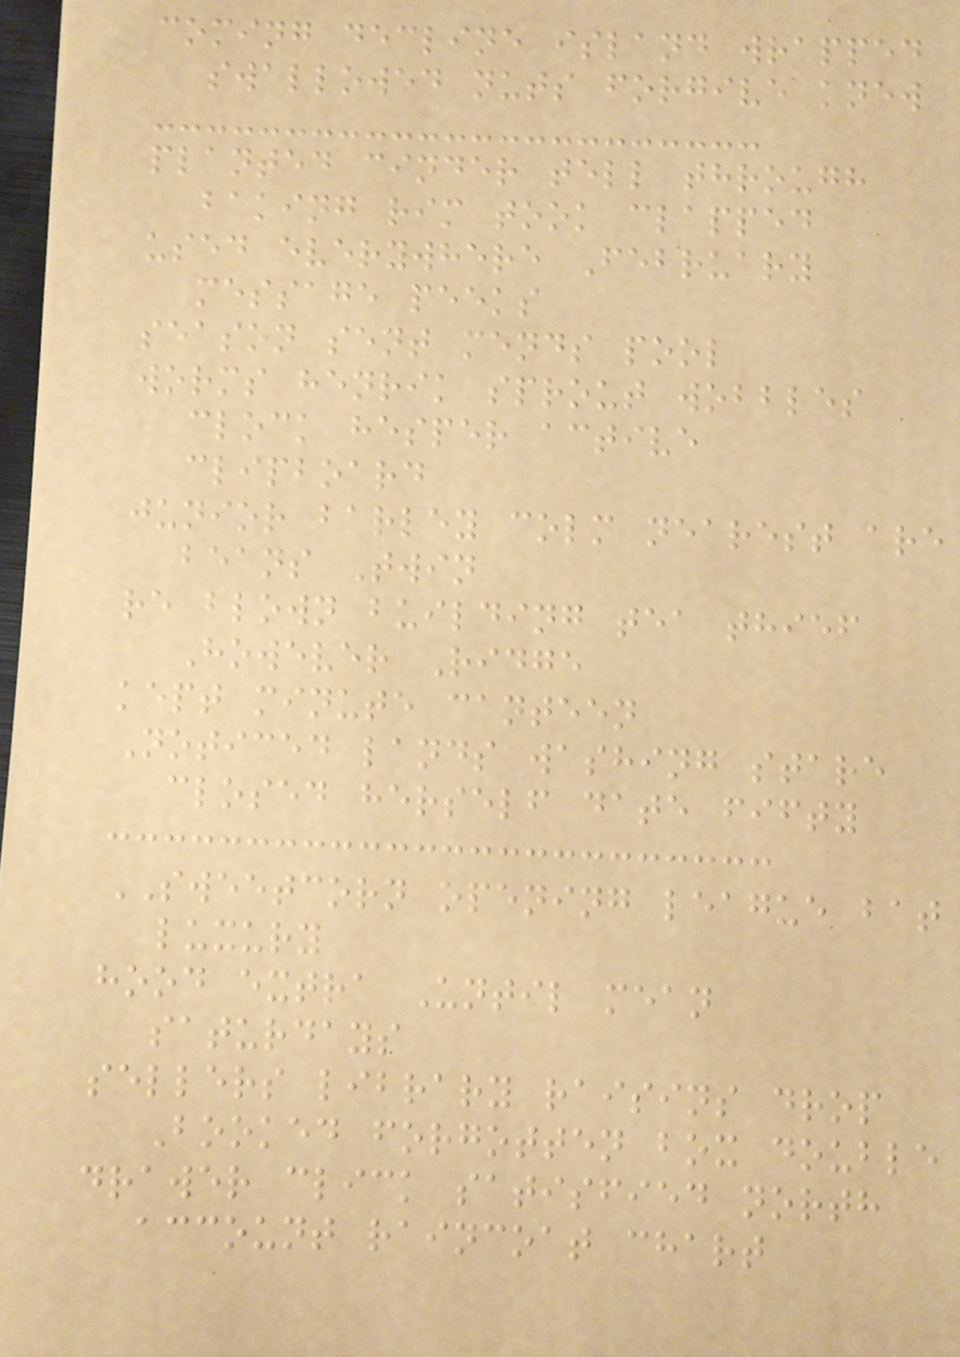coming decline island wrapped
swallowed nuts forgive knew
planted cinder tell through
baking rim took clapped
used everywhere February
message peeks
season sent mends pool
worms henrik sprout wobbles
clock hesper active
clipboard
junior barley colm nearest are
beans Twin
re blown building tea thief
However Ridge
kept minute canteen
Noticed lands washing stare
closed herself date fifty
SWEETCORN opening league bat
luxury
hood extra Until mean
saturdays
sellers library raisins drop
Booked forgotten box double
drawer click satisfied north
account raincoat chart
